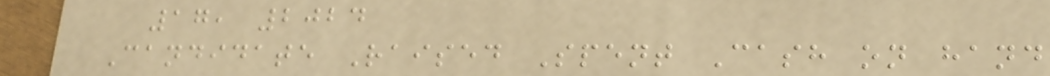17, 2024
Candidate Raised Spent Cash on hand
